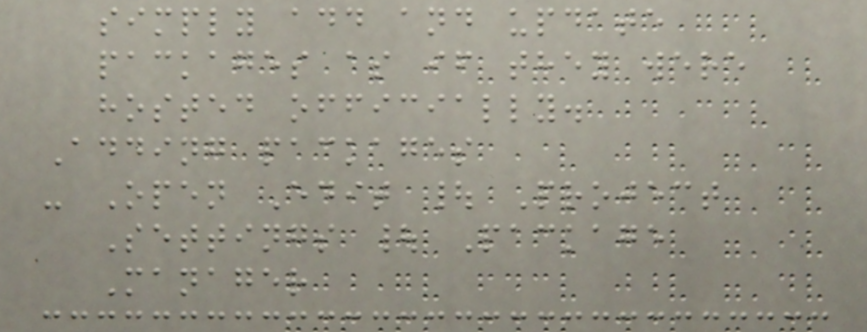simply add and update
packages as if they were
hosted officially.
Adding packages
- Open Edit | Project
Settings | Package
Manager
